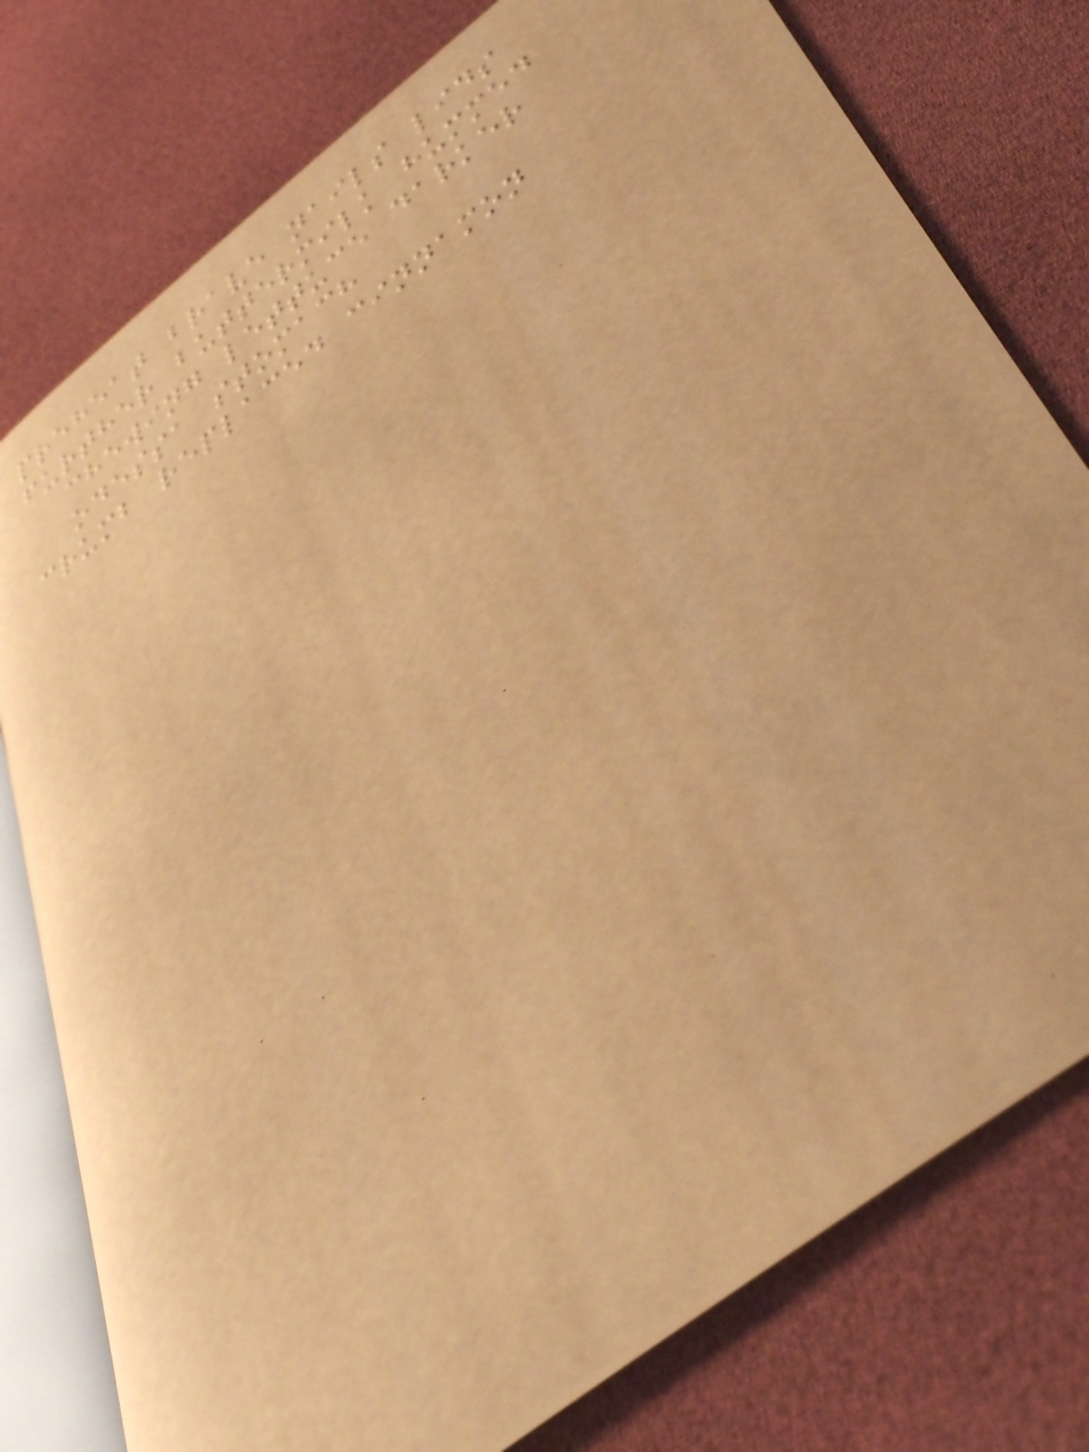preheat brave nails lids
further buttermilk hummed
chewing lettuce darker
odessa stomach
crumb replaced cinnamon
